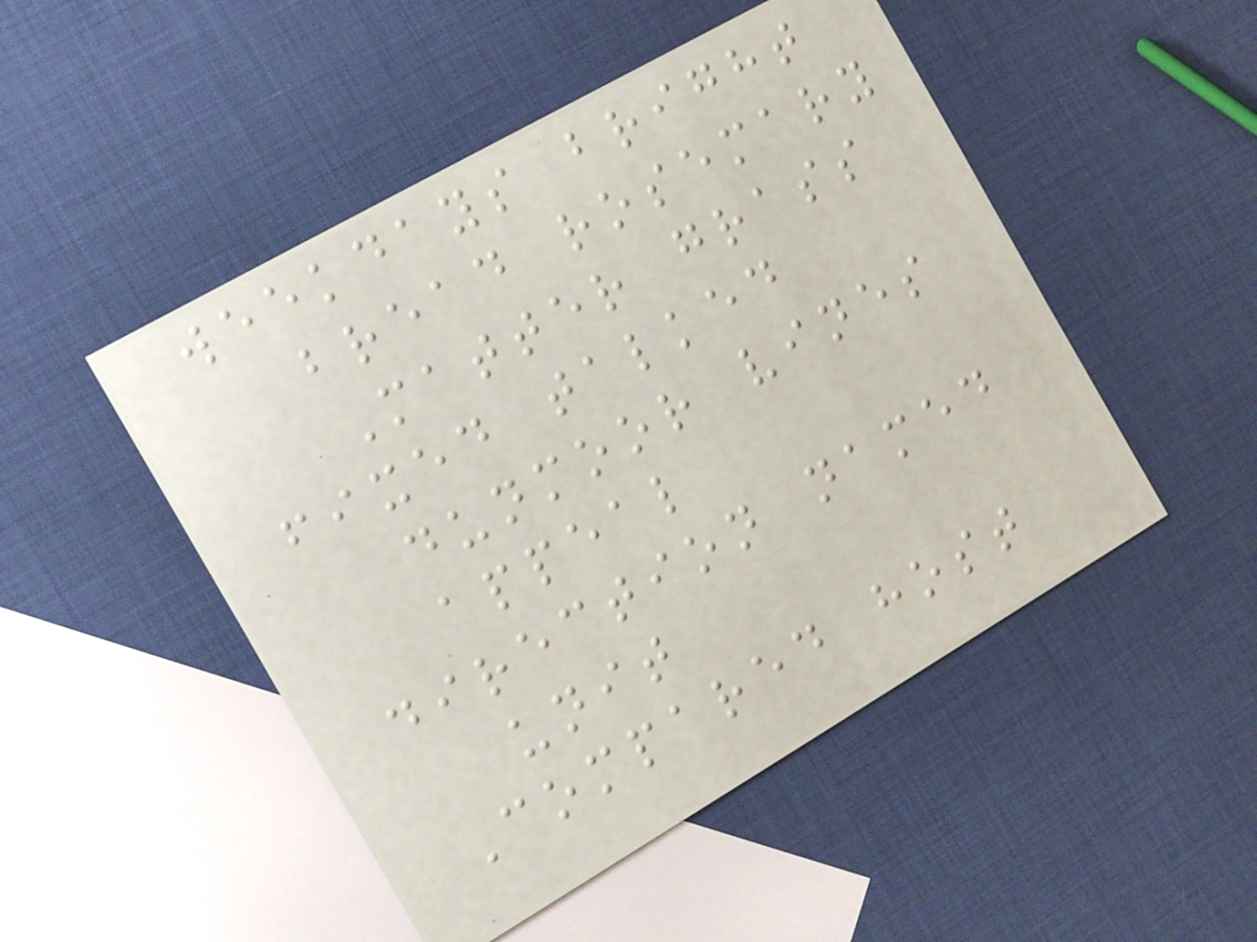weekdays bright
bread rosemary
Matter grass
fixed talked
dunmoor vines
appeal
direction named
unit
Compared host
